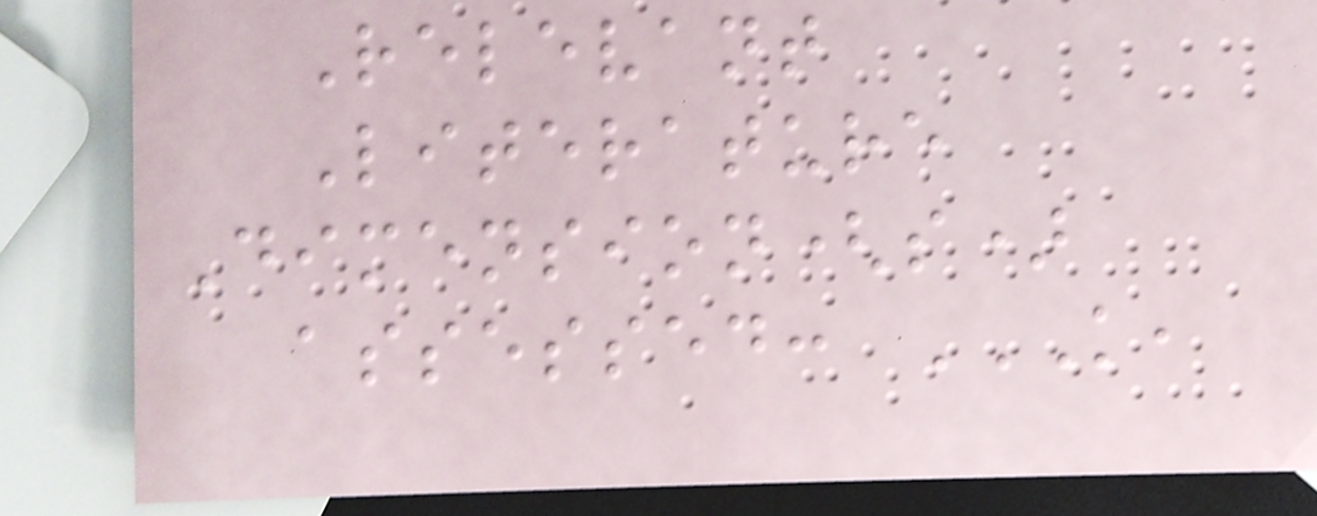Relevant
Literature
Dimension(s)
assessed: K,
